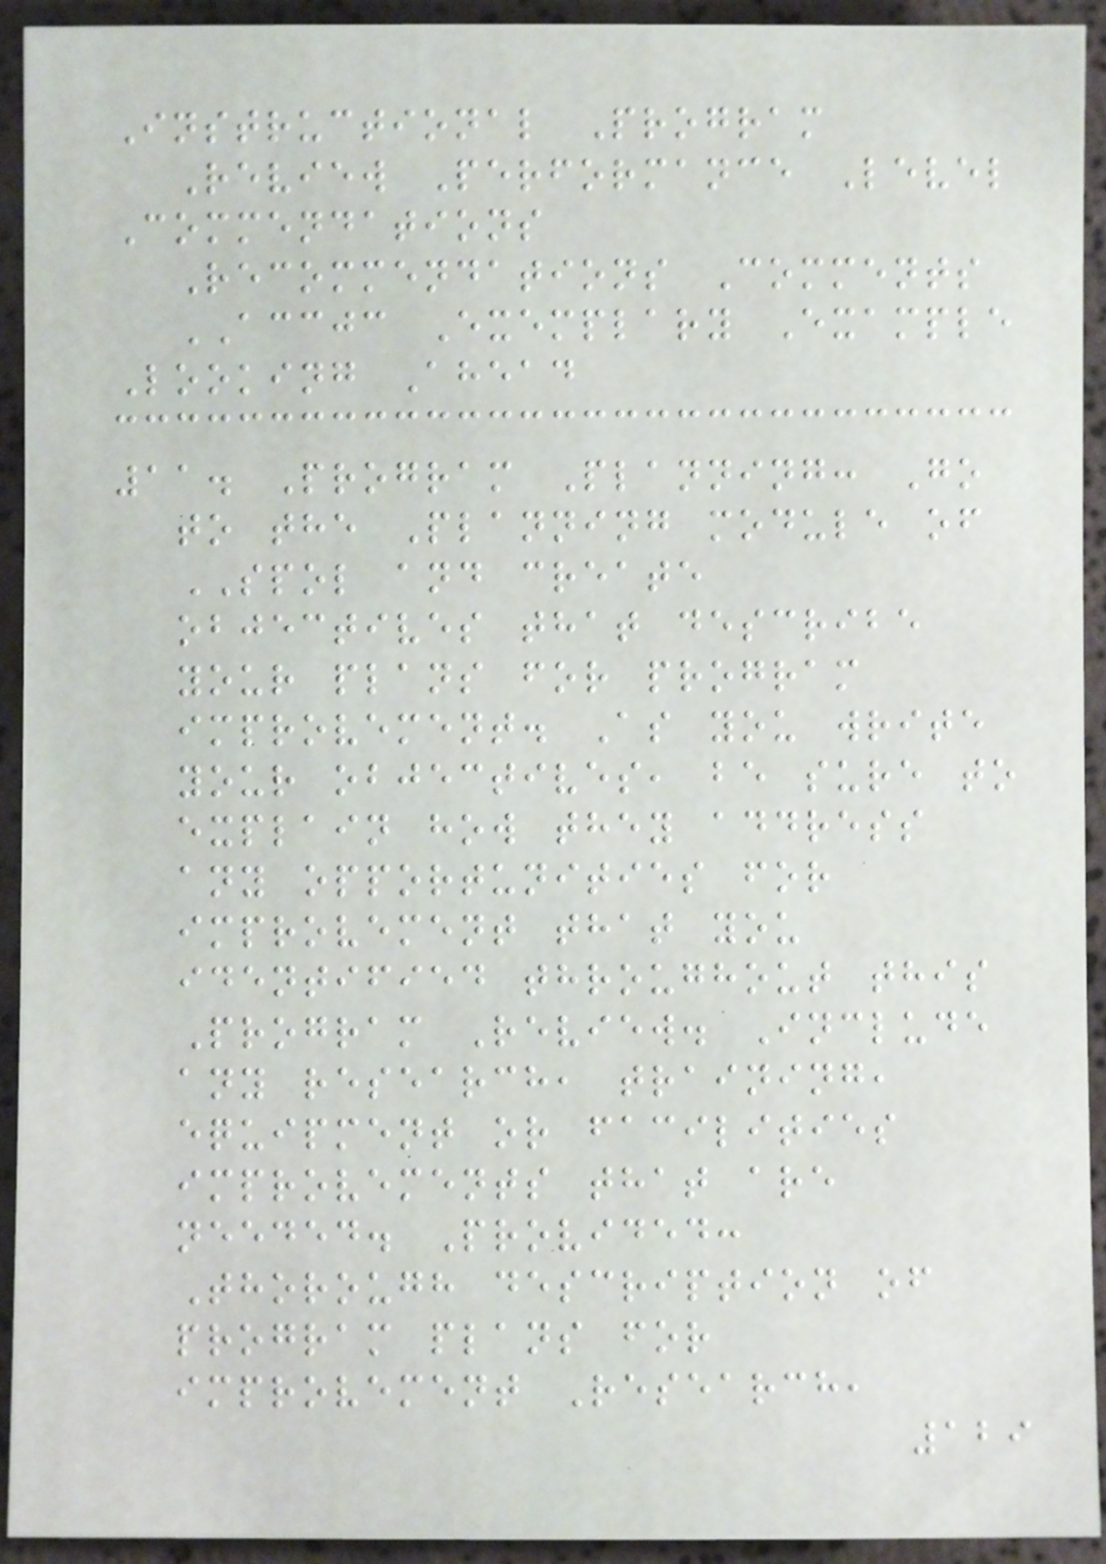Instructional Program
Review Performance Level
Commendations
Recommendations Comments
ACCJC Exemplary Example
Looking Ahead
11. Program Planning: Go
to the Planning module of
SPOL and create
objectives that describe
your plans for program
improvement. As you write
your objectives, be sure to
explain how they address
any opportunities for
improvement that you
identified throughout this
Program Review. Include
any research, training,
equipment or facilities
improvements that are
needed. Provided:
Thorough description of
program plans for
improvement Research,
129
